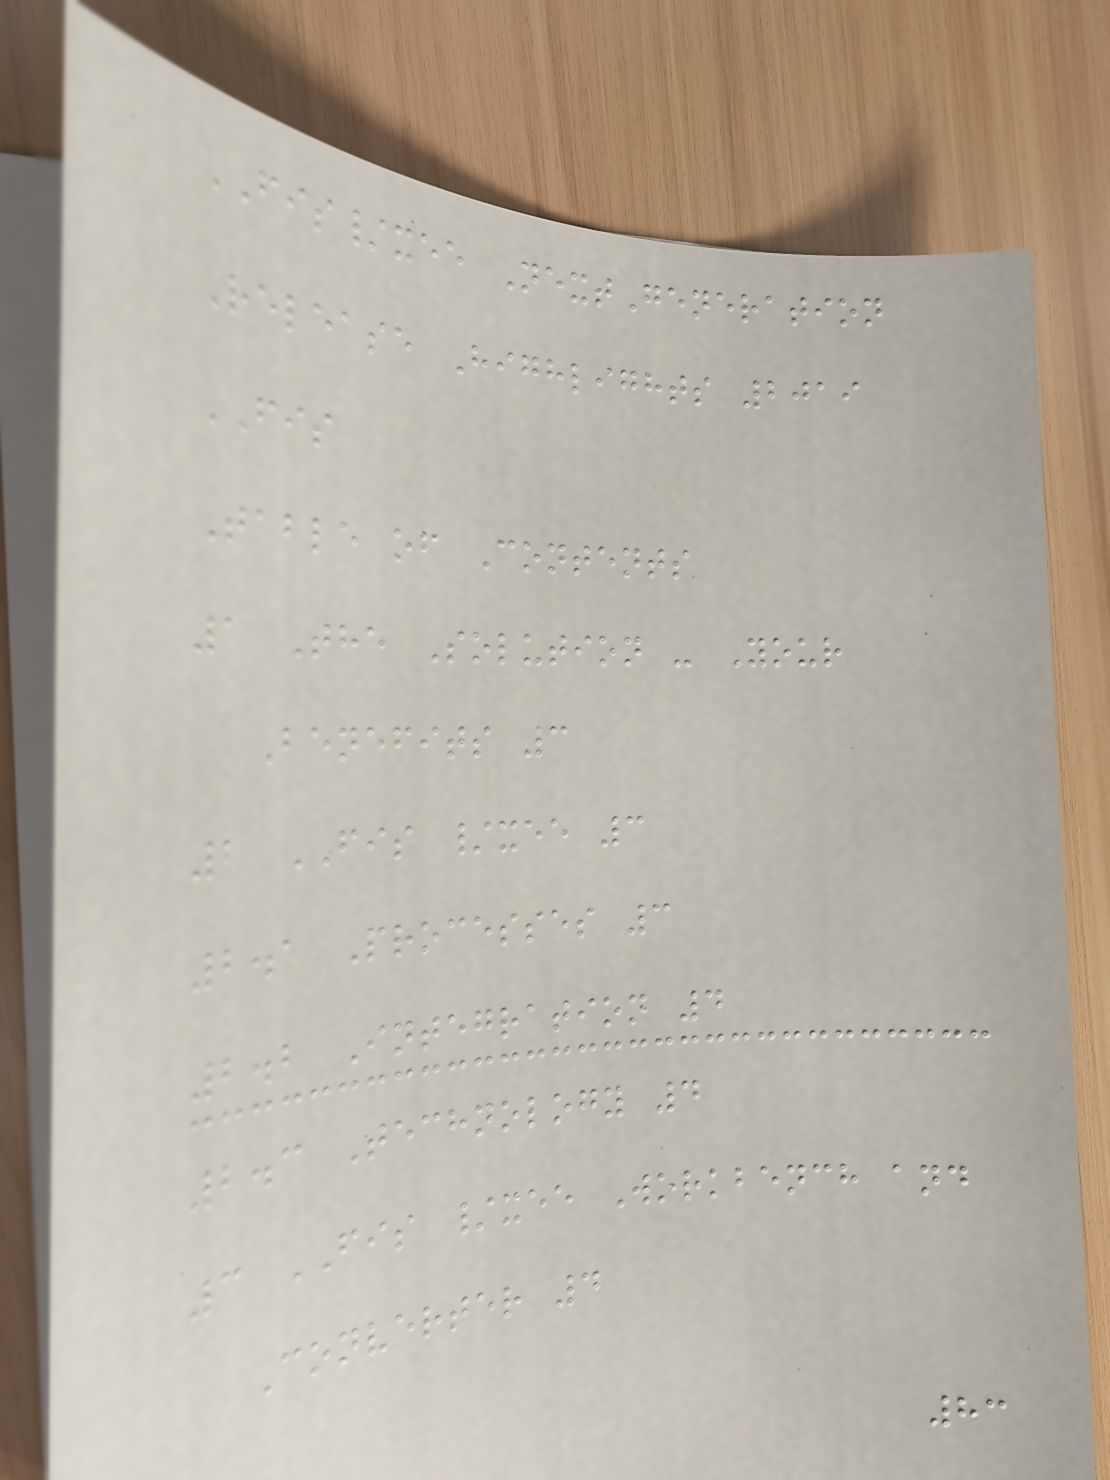FIS/xee NextGeneration
Release Highlights 2019
FIS
Table of Contents
1 The Solution - Your
Benefits 3
2 FIS /xee 3
2.1 Processes 3
2.2 Integration 4
2.3 Technology 4
3 FIS /xee Workbench and
Converter 4
83
